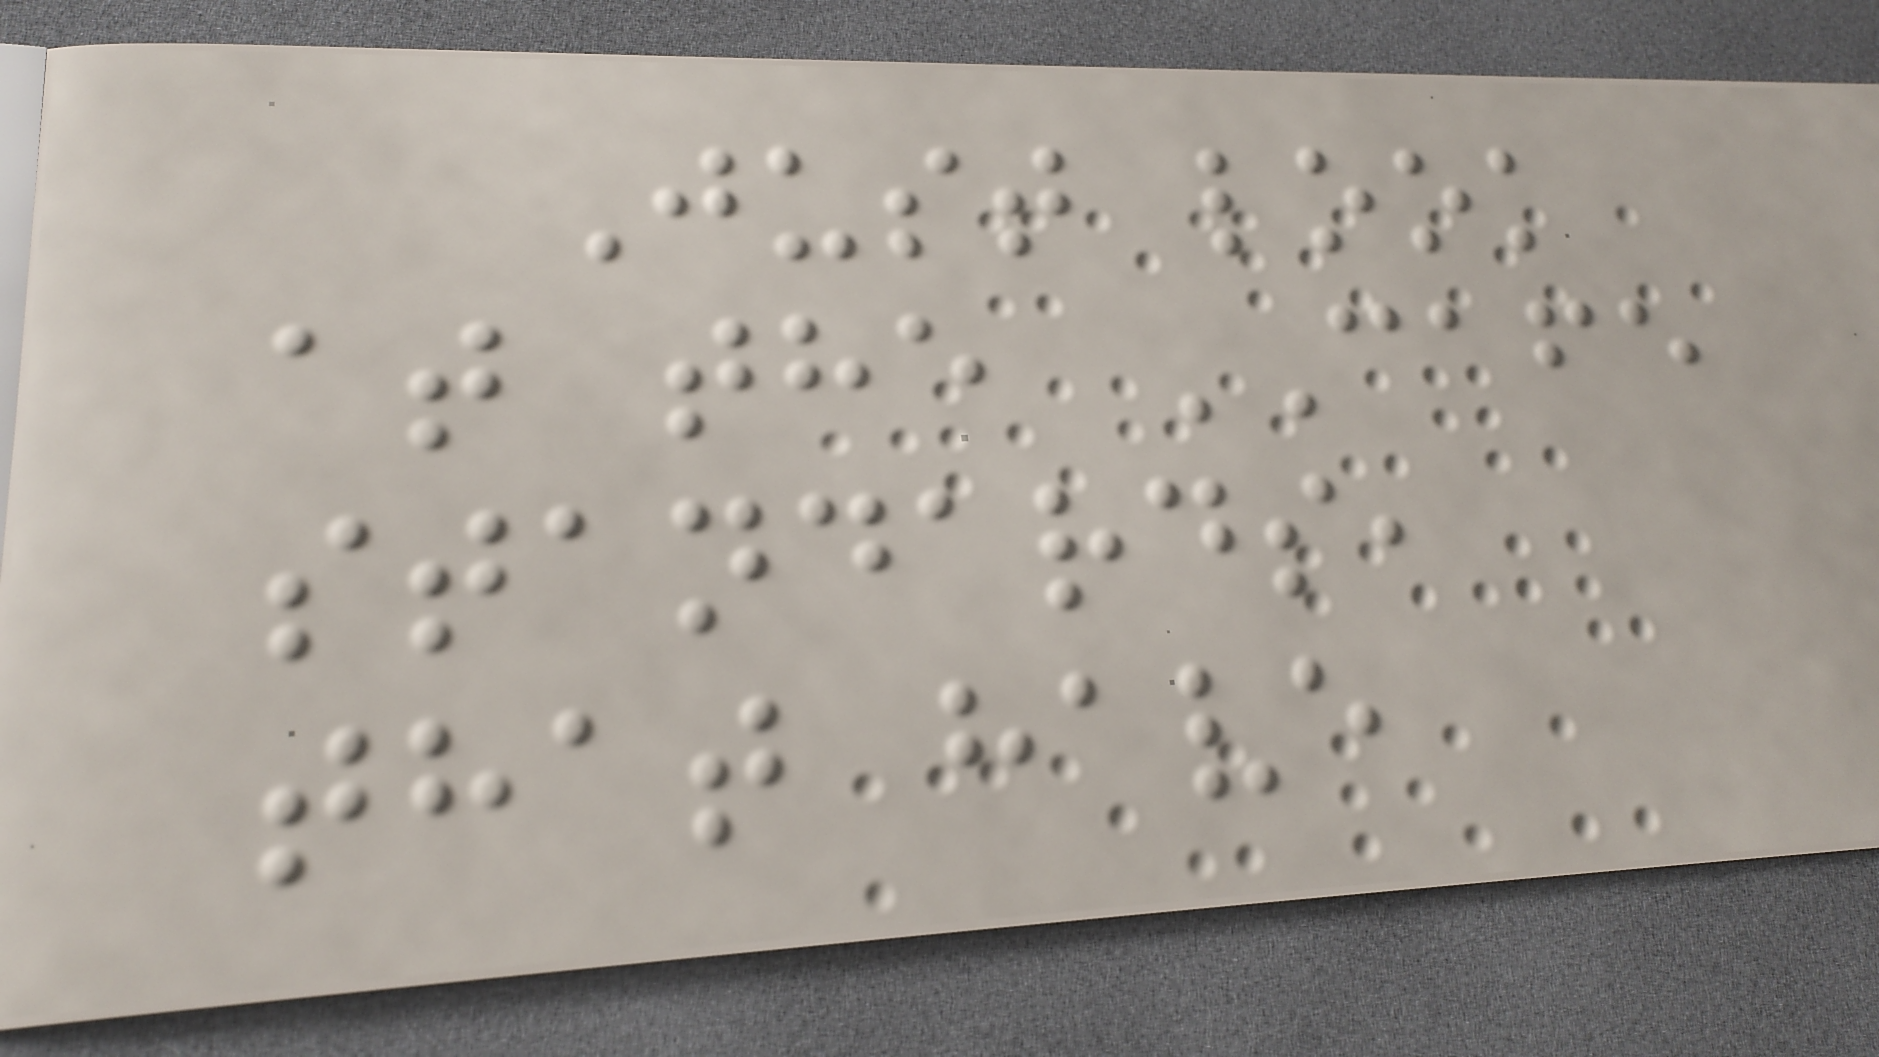Just look
at the CAFE
standards,
that have
